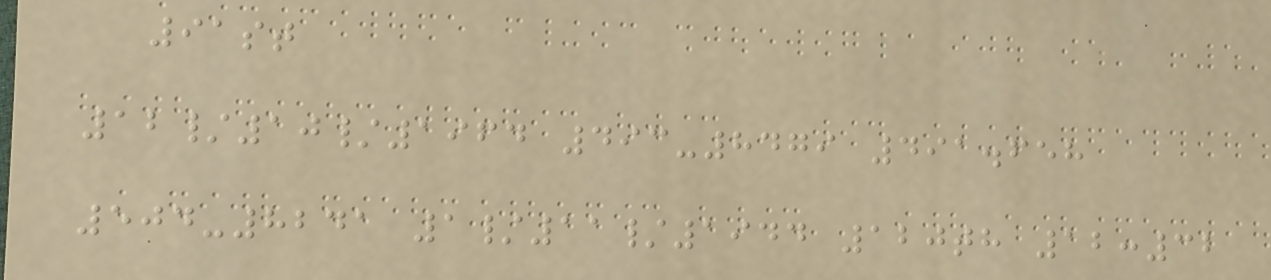91st
12/10/1964 493-8479 491.658
504-8241 1/11/1944 120th 12:32
